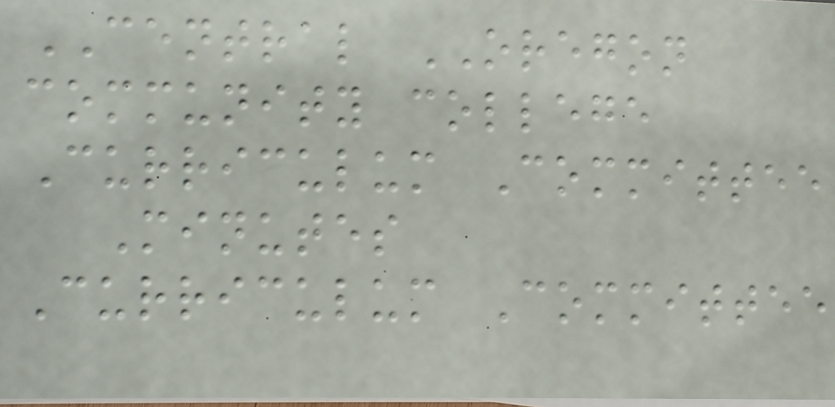CENTRAL OREGON
community college
Curriculum Committee
Minutes
Curriculum Committee
